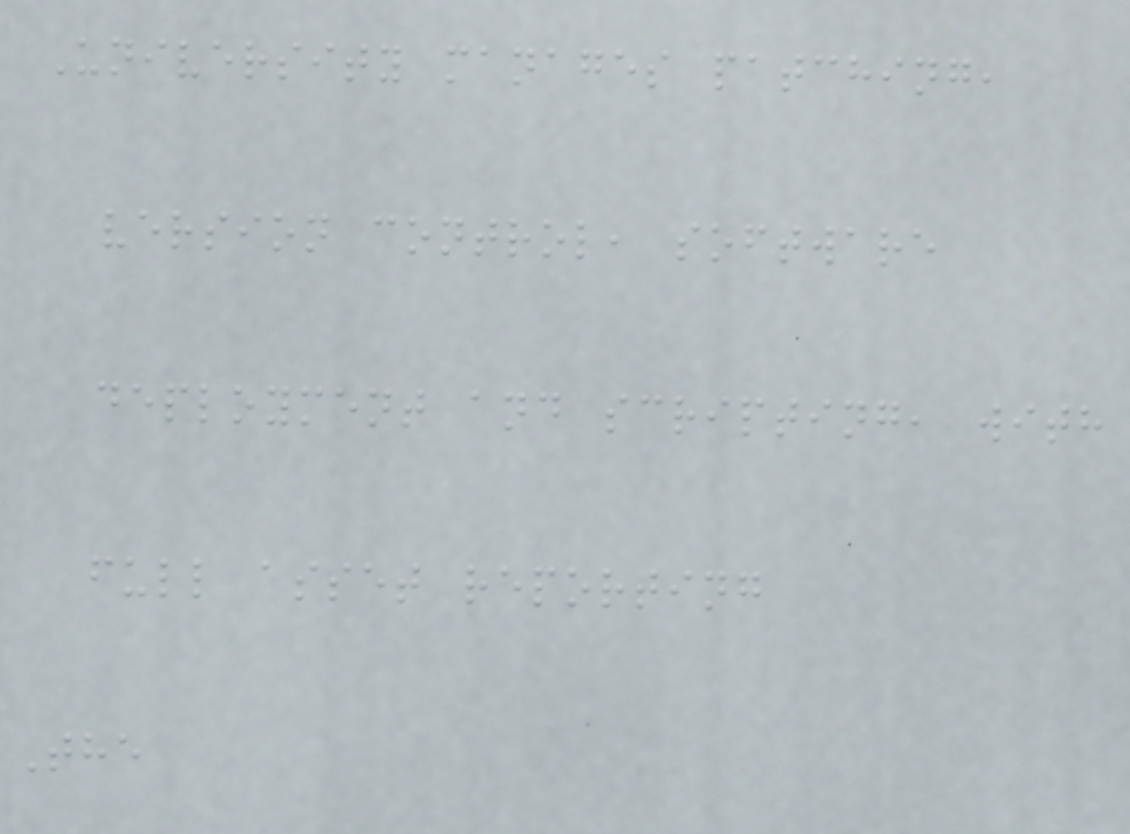University manages patching,
version control, software
deployment and scripting, with
full asset reporting
The
